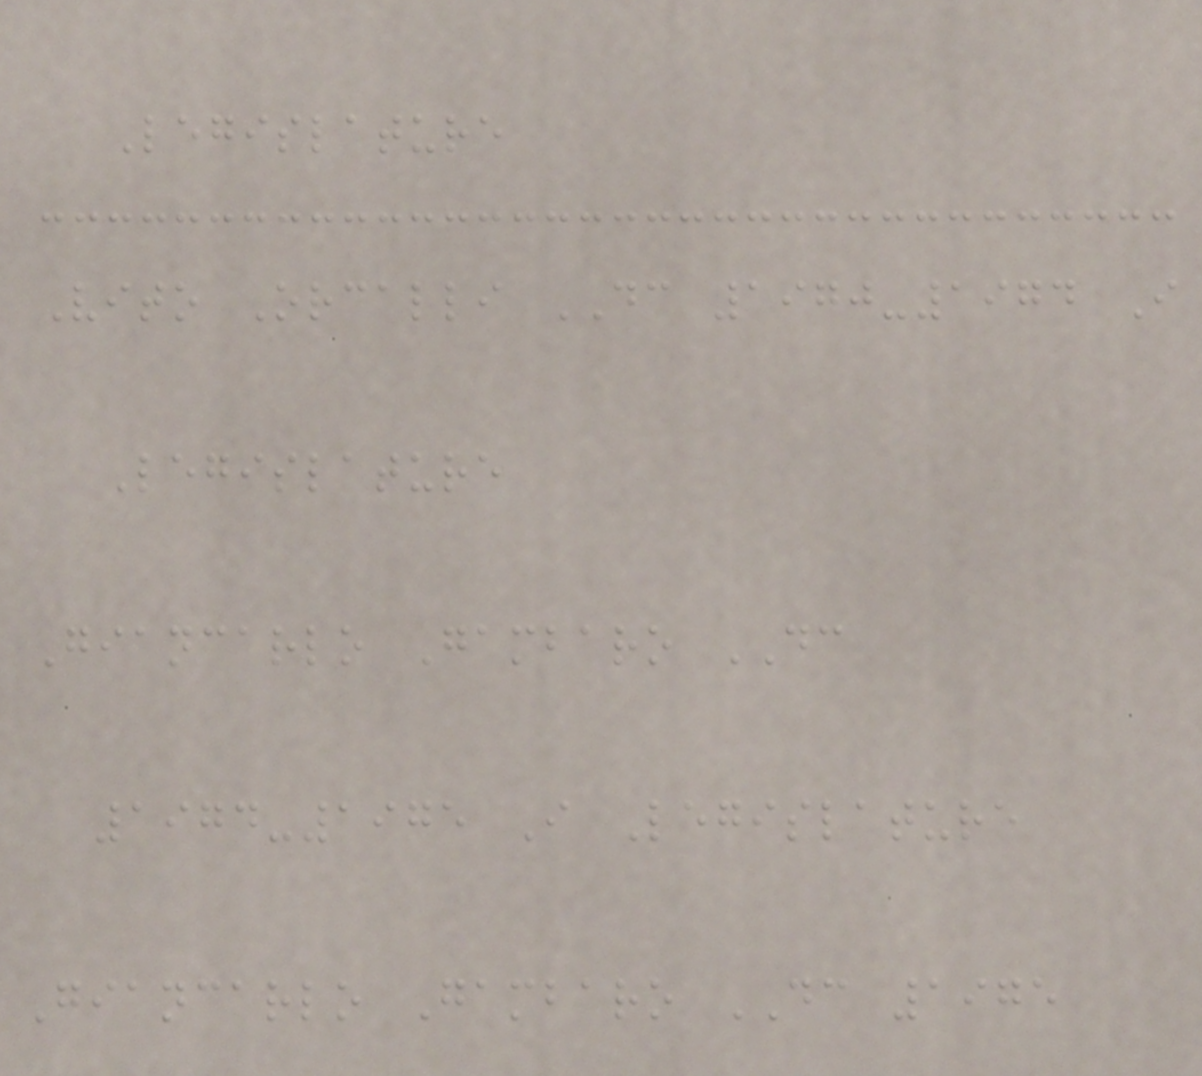Legislature
Vito Orcalli DC 1970-1974 I
Legislature
Giancarlo Gambaro DC
1974-1975 I Legislature
Giancarlo Gambaro DC 1975
